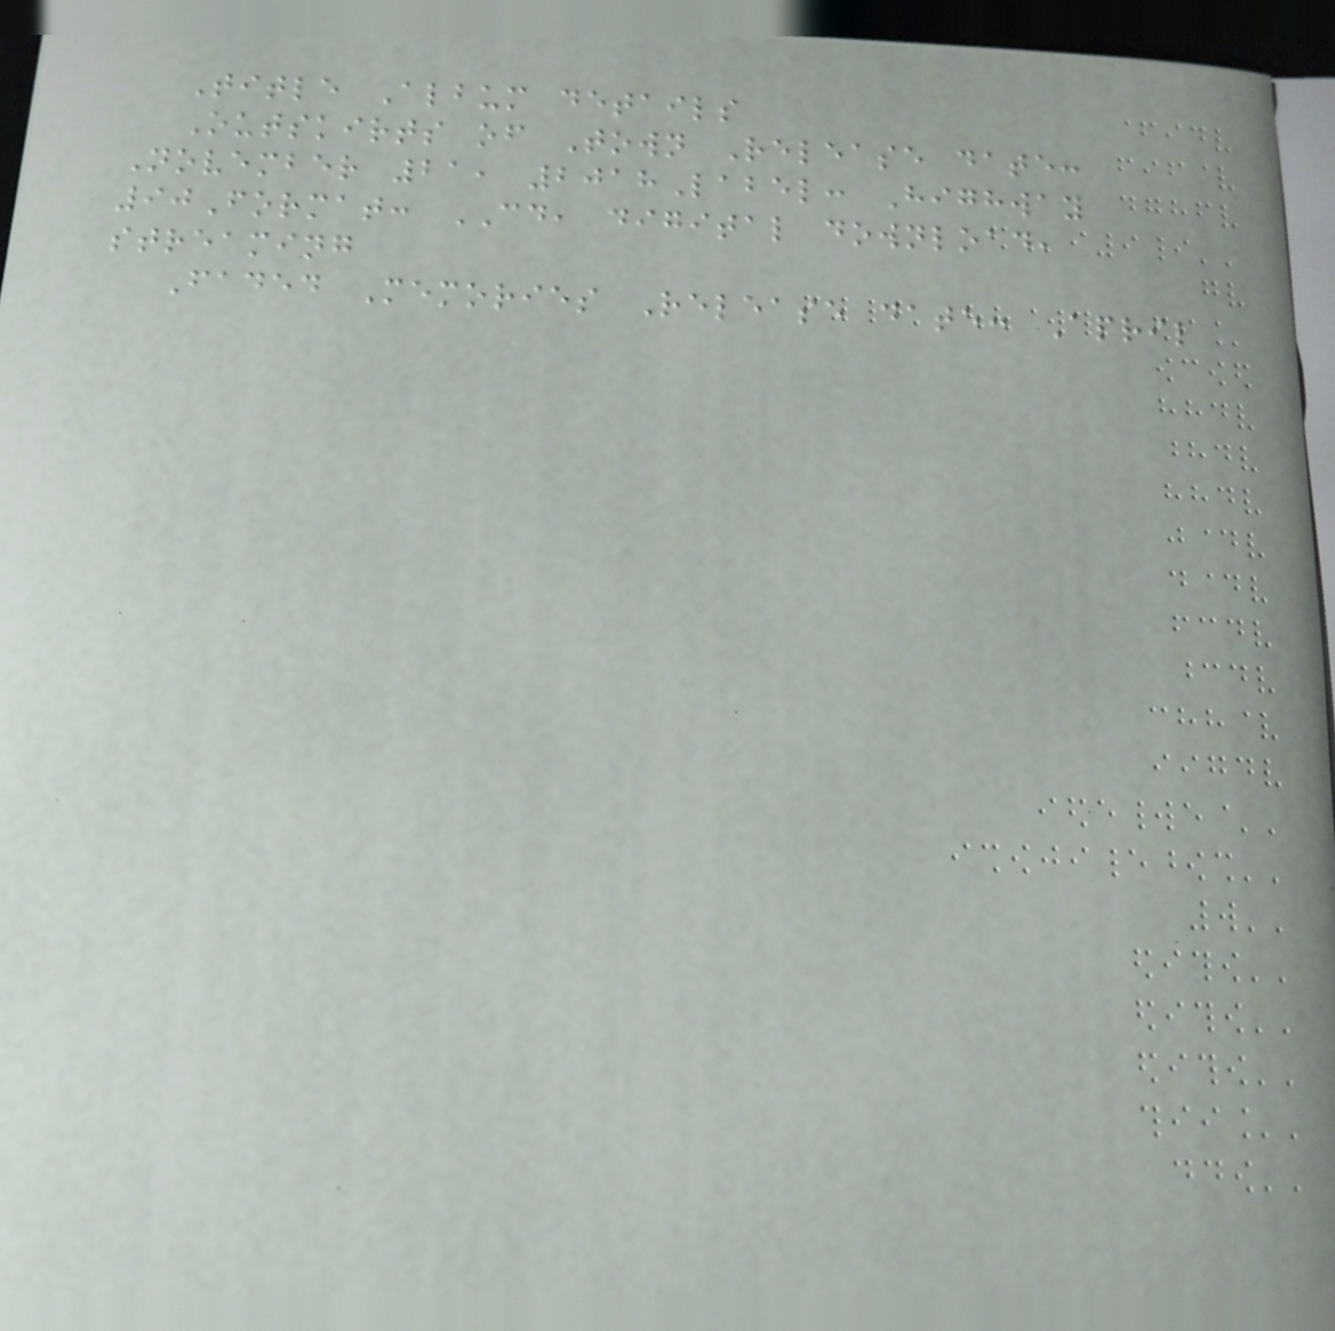Title Album details
Outskirts of Town Release date:
November 21, 2018Label: Highway
90Format: CD, digital download,
streaming
Faded Memories Release date: April
